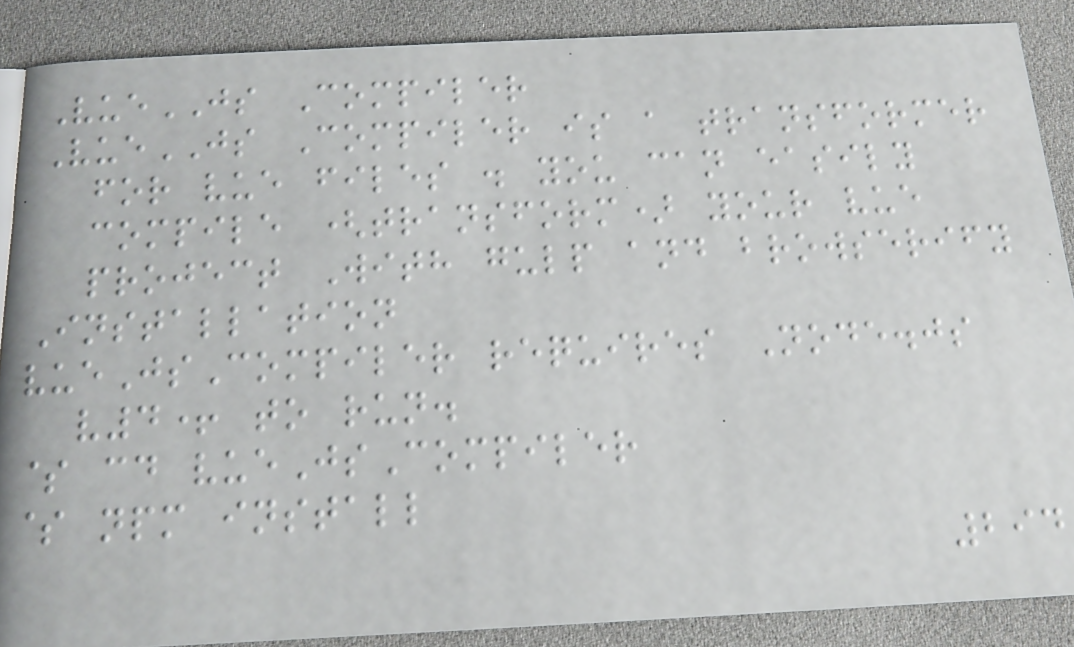VueJS Compiler
VueJS Compiler is a transformer
for vue files . you can easily
compile (transform) your vue
project With gulp and browserify
Installation
vueJsCompiler requires Node.js
v4+ to run.
$ cd vueJsCompiler
$ npm install
294
